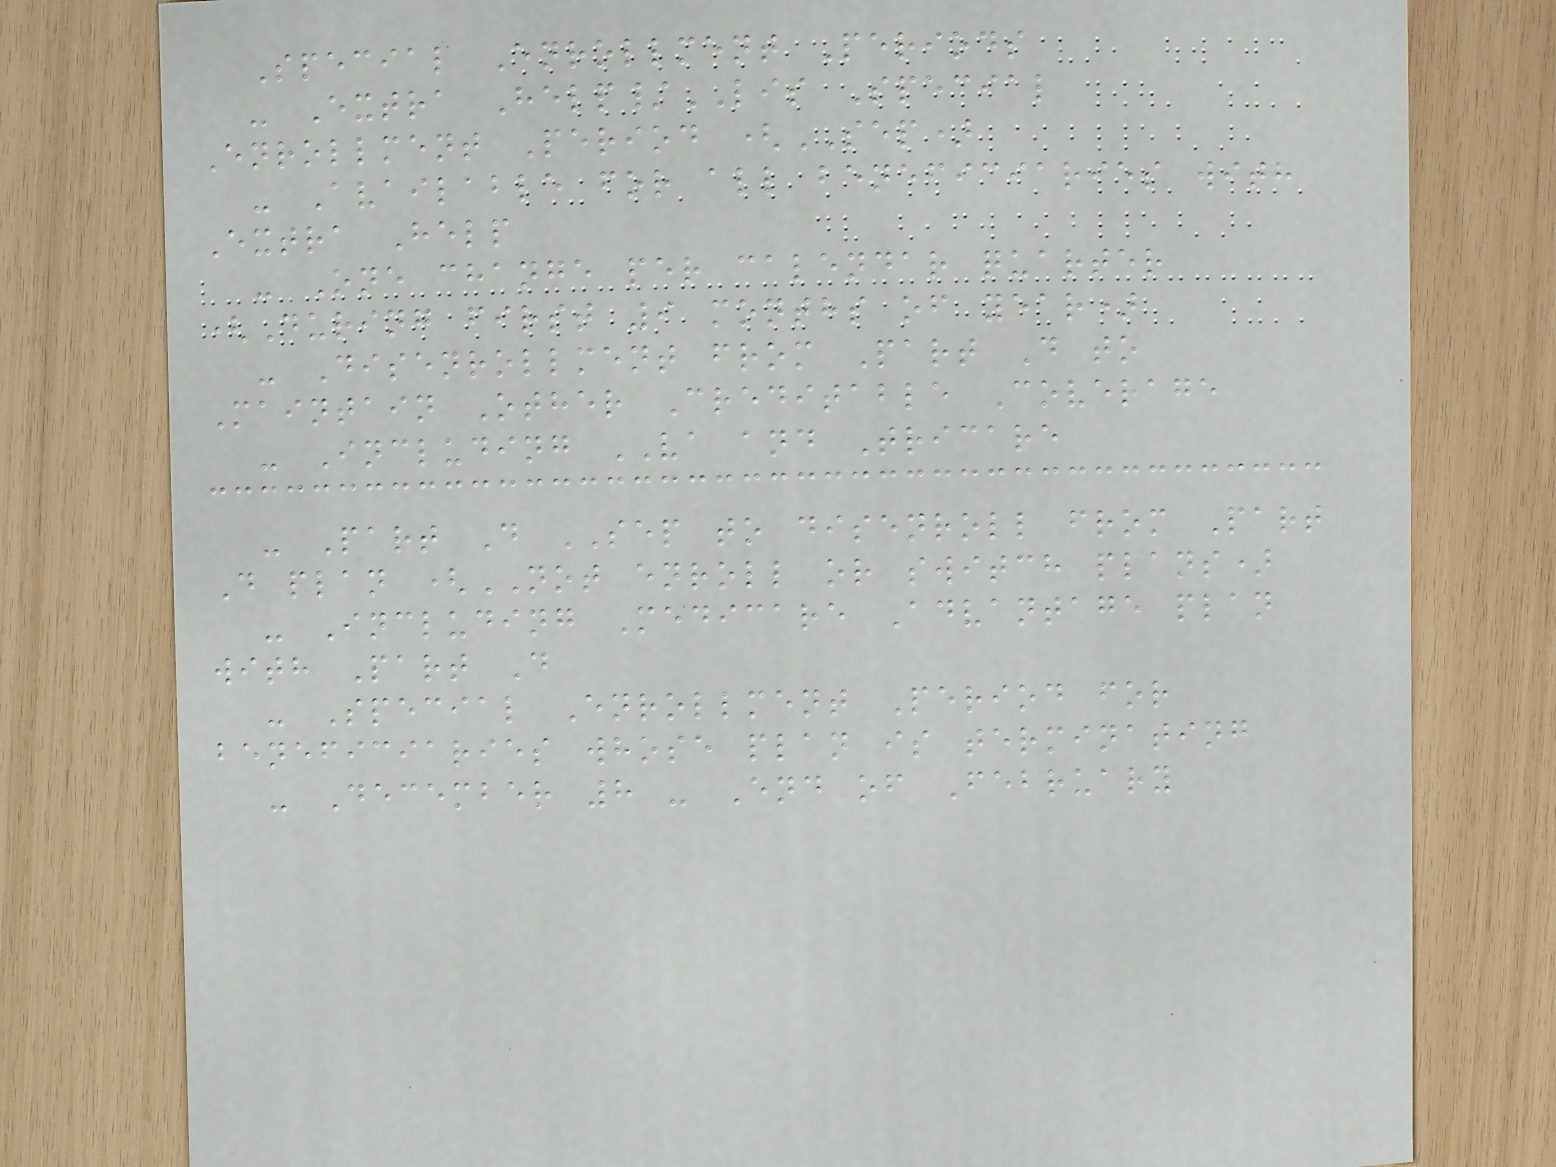Special Enrollment Periods
- Extra Help/LIS Special
Enrollment Period (SEP)
- Available for all beneficiaries with
Extra Help
- One change per calendar quarter
(During first 9 months of year)
- Disenrollment from Part D to
Maintain Other Creditable Coverage
- Including VA and Tricare
- Part D SEP to disenroll from Part
D plan (NOT enroll or switch plans)
- Including Medicare Advantage plan
with Part D
- Special Enrollment Period for
beneficiaries whose plan is terminating
- December 8 - End of February
